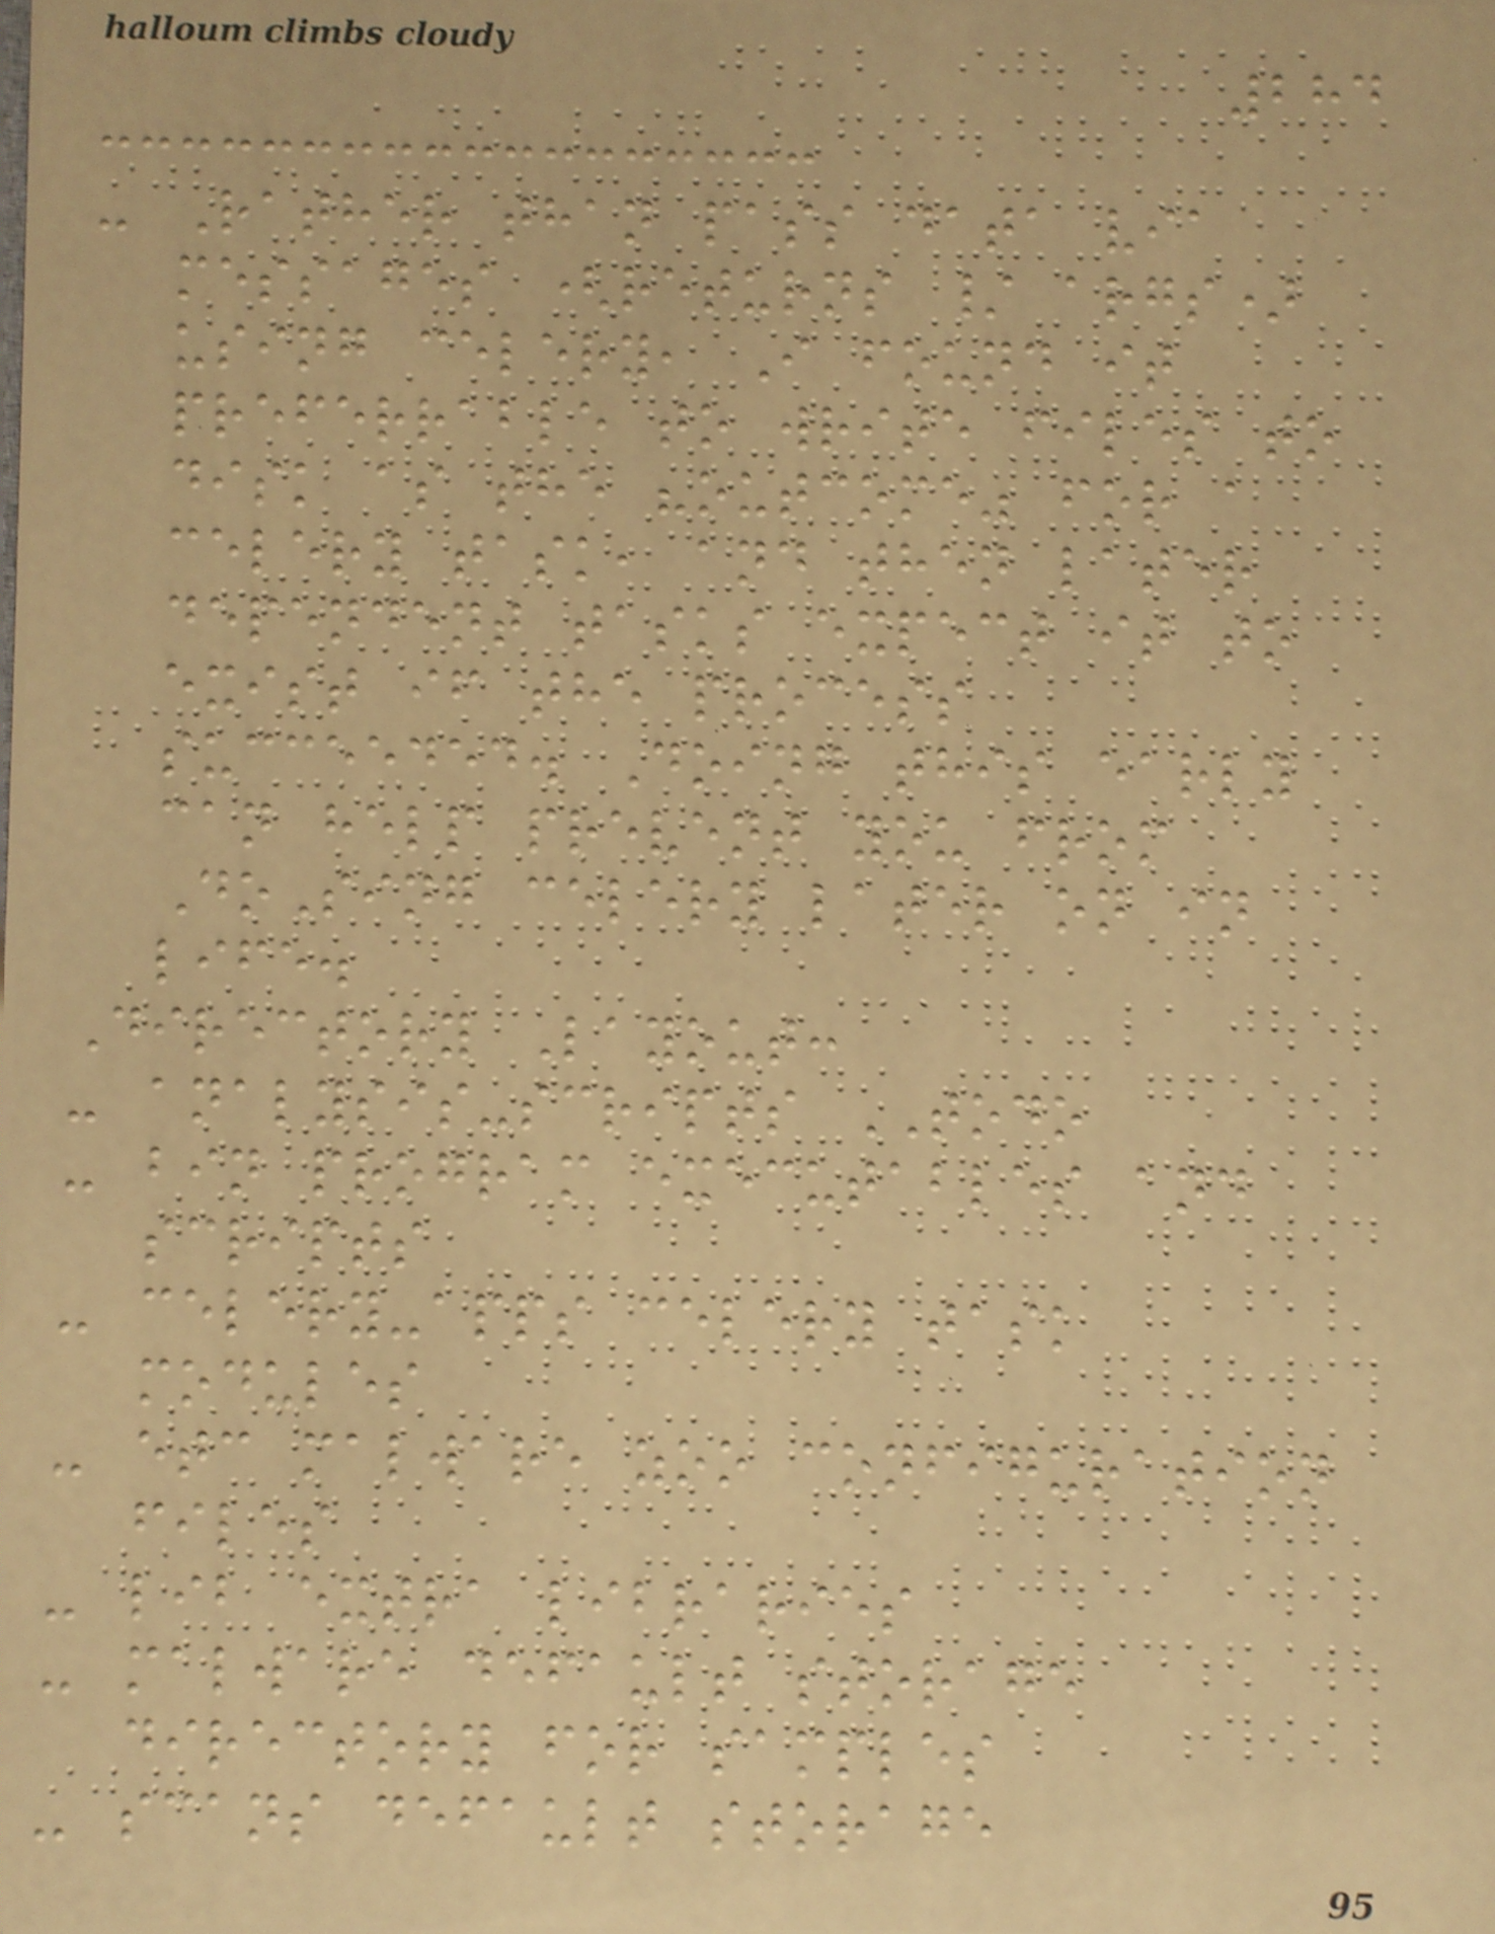284
- Rather than pass data via
messages (returns / args)
using celery, I found it
preferrable to write files to
disk as the "outcome" for a
celery task, and then later
dependent tasks expect it to
exist if the process
succeeded. Doing this early
can help prevent you from
DoSing celery later on in
life.
Directory Layout:
- analysis-scripts TODO
- bin program executables and
scripts
- celery-apps celery task
modules
- etc malware zoo configuration
files
- lib extra libraries
- malware default storage
directory for samples
- scans default storage
